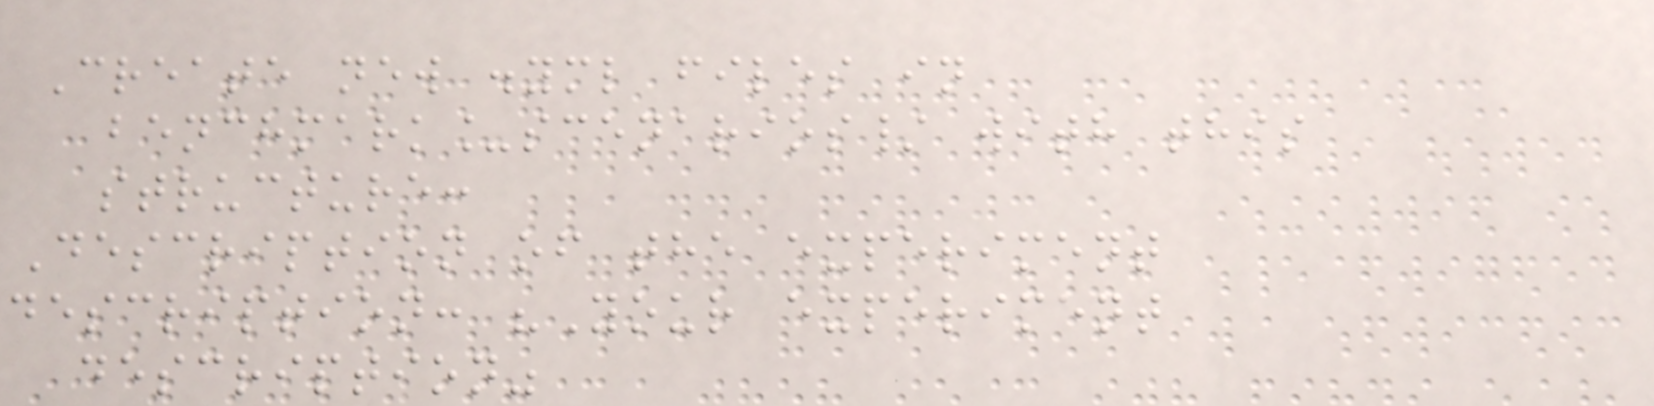Create new .yml files in
benchmark_scenarios/ with this
structure:
Description of the experiment
description: "Your experiment
description"
